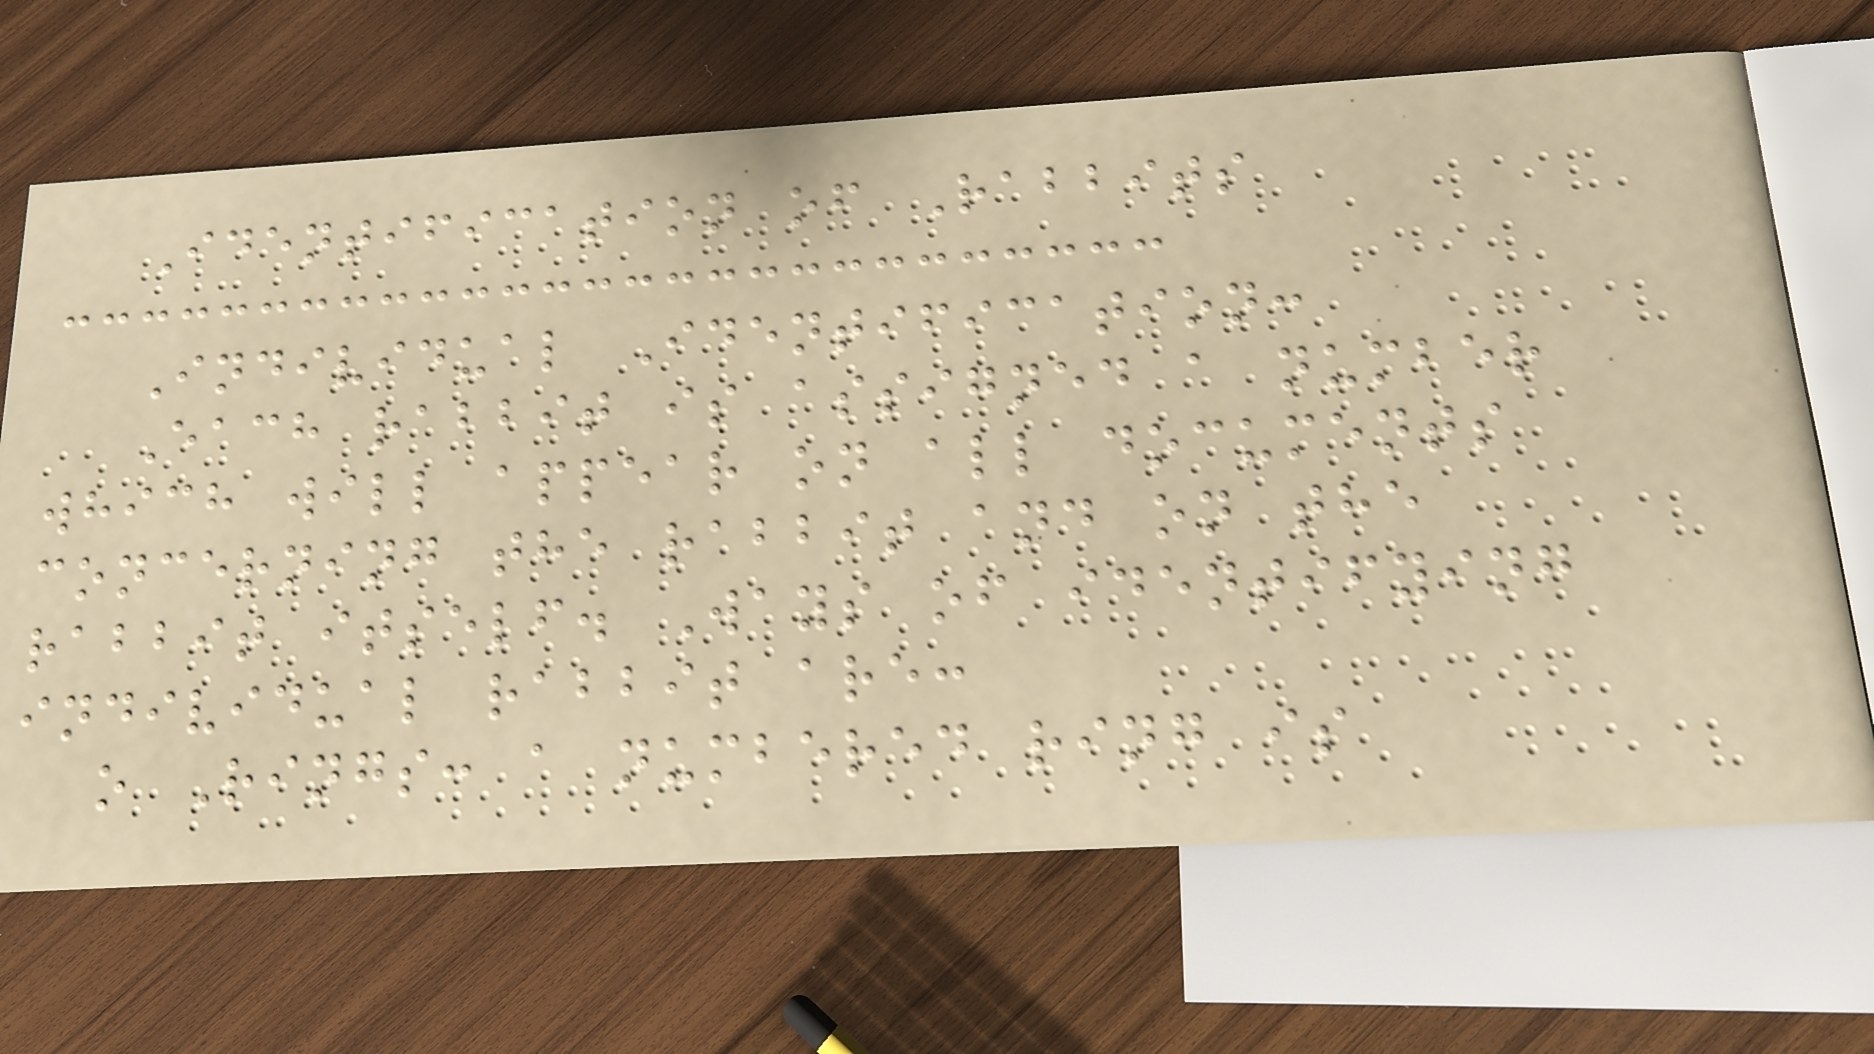Identification of Rabbits
Individual Identification:
Each rabbit is assigned a number
which will appear on all documents
concerning the rabbit and on the
rabbit itself. Ways of identifying
individual rabbit are:
o Rings: a numbered ring is
